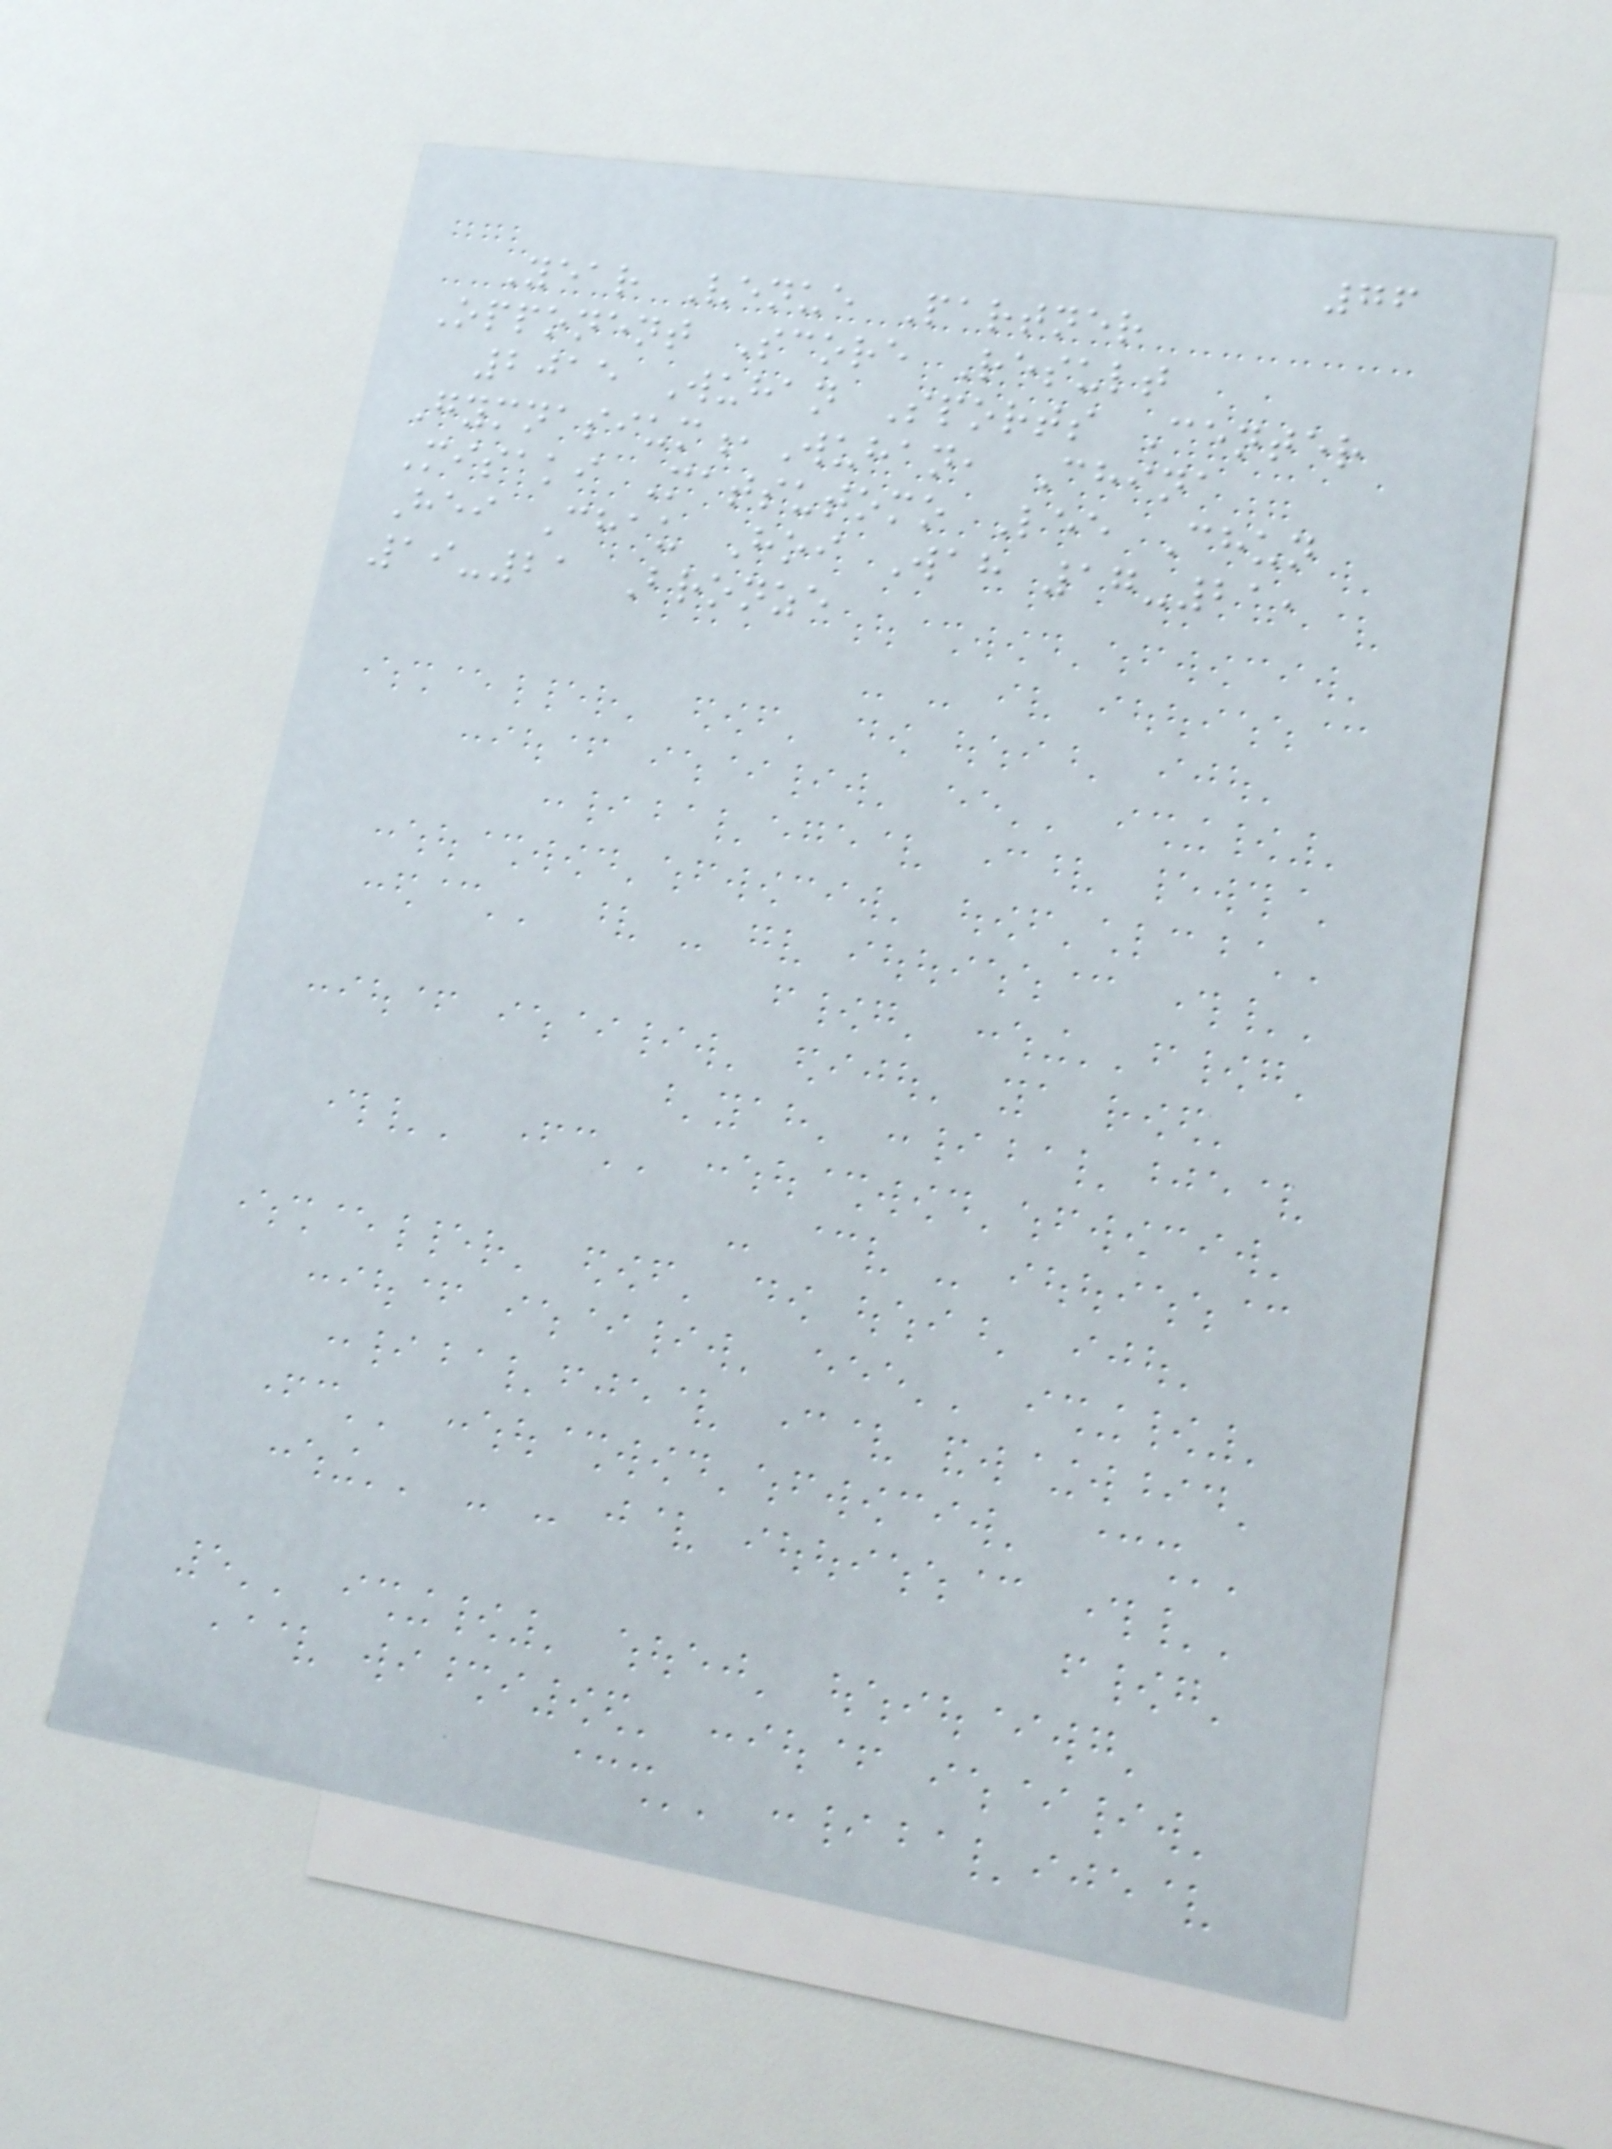76
Year Venue Partner
Opponent Score Result
2015 Wuhan Sports Center
Gymnasium,Wuhan, China
Misaki Matsutomo Lee Chun
Hei Chau Hoi Wah 17-21,
19-21 Bronze
